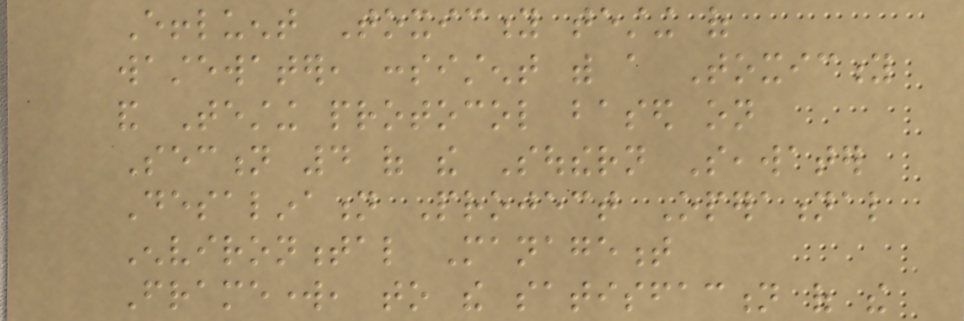Effluent Toxicity testing of
wastewater, consistent with a Toxicity
and Testing protocol based on
Section 4 of the Southern Seawater
Desalination Project Operational
Environmental Management
Framework, to the satisfaction of the
